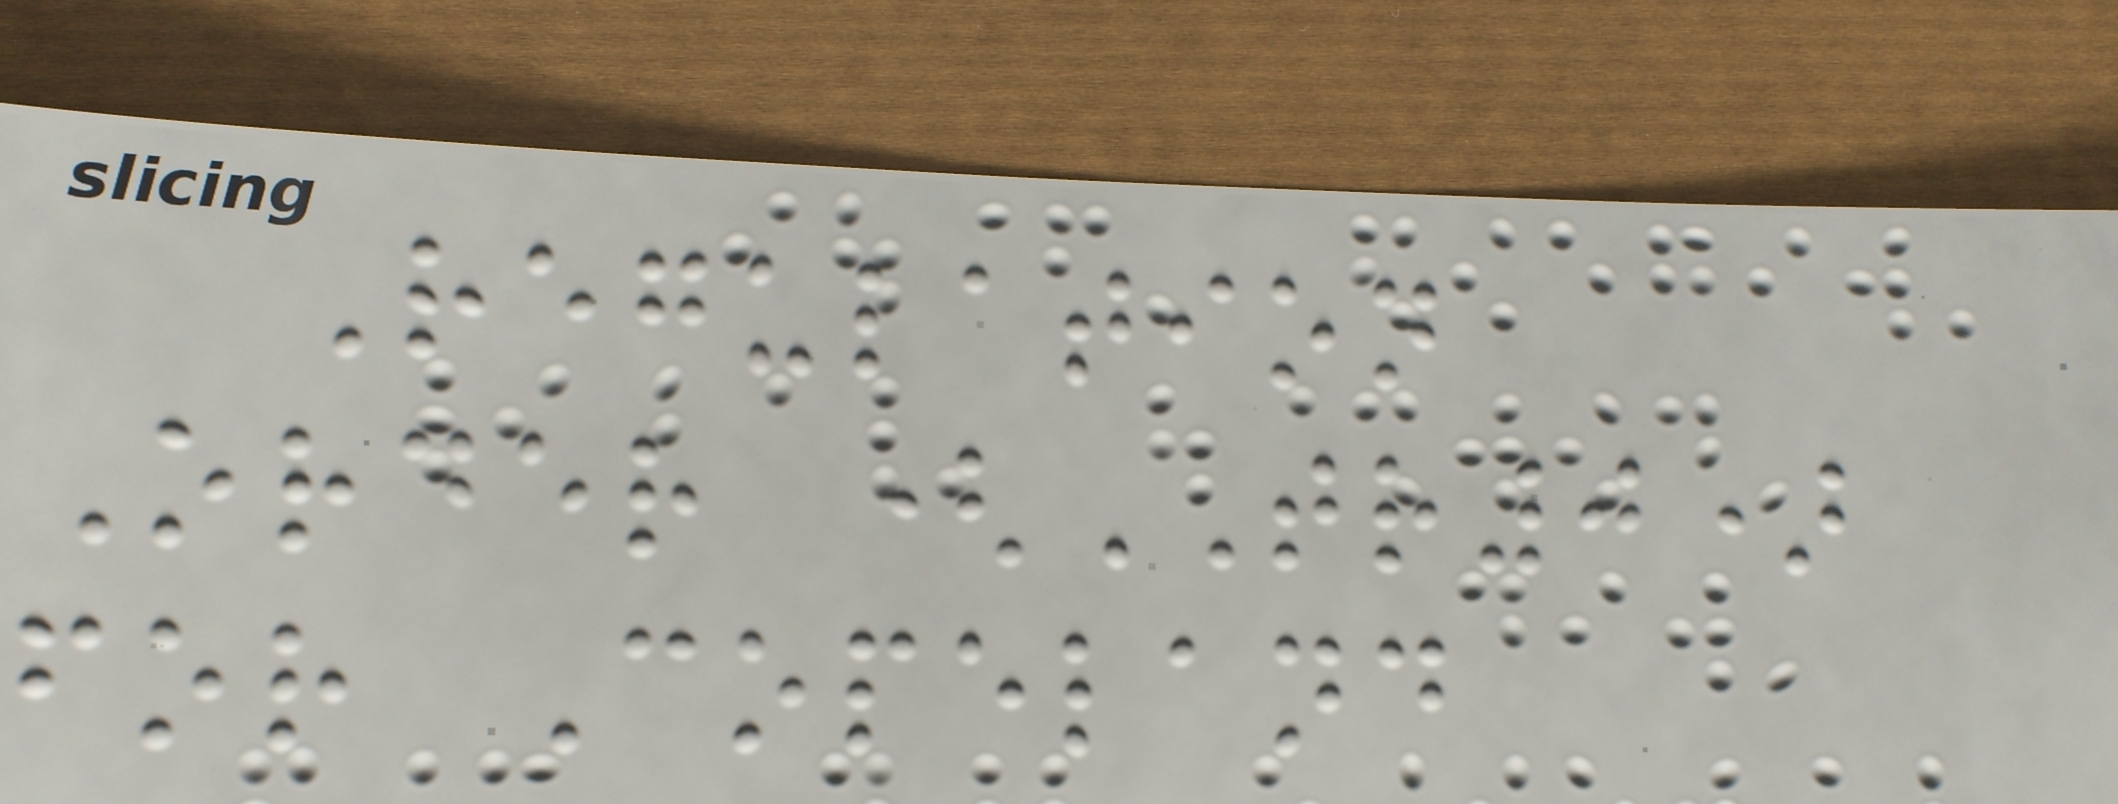Regulation
Order (TR0)
for Copeland
